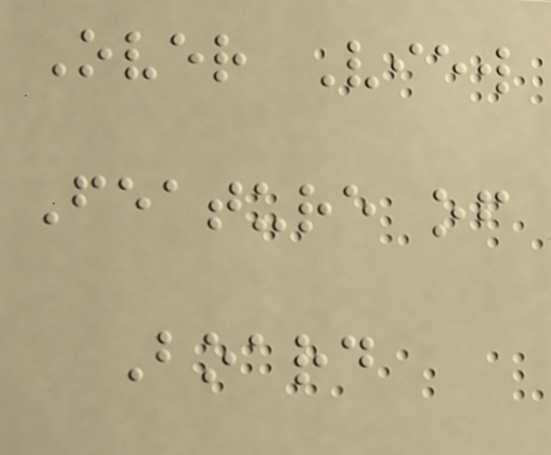Over View
Feature of
Board
